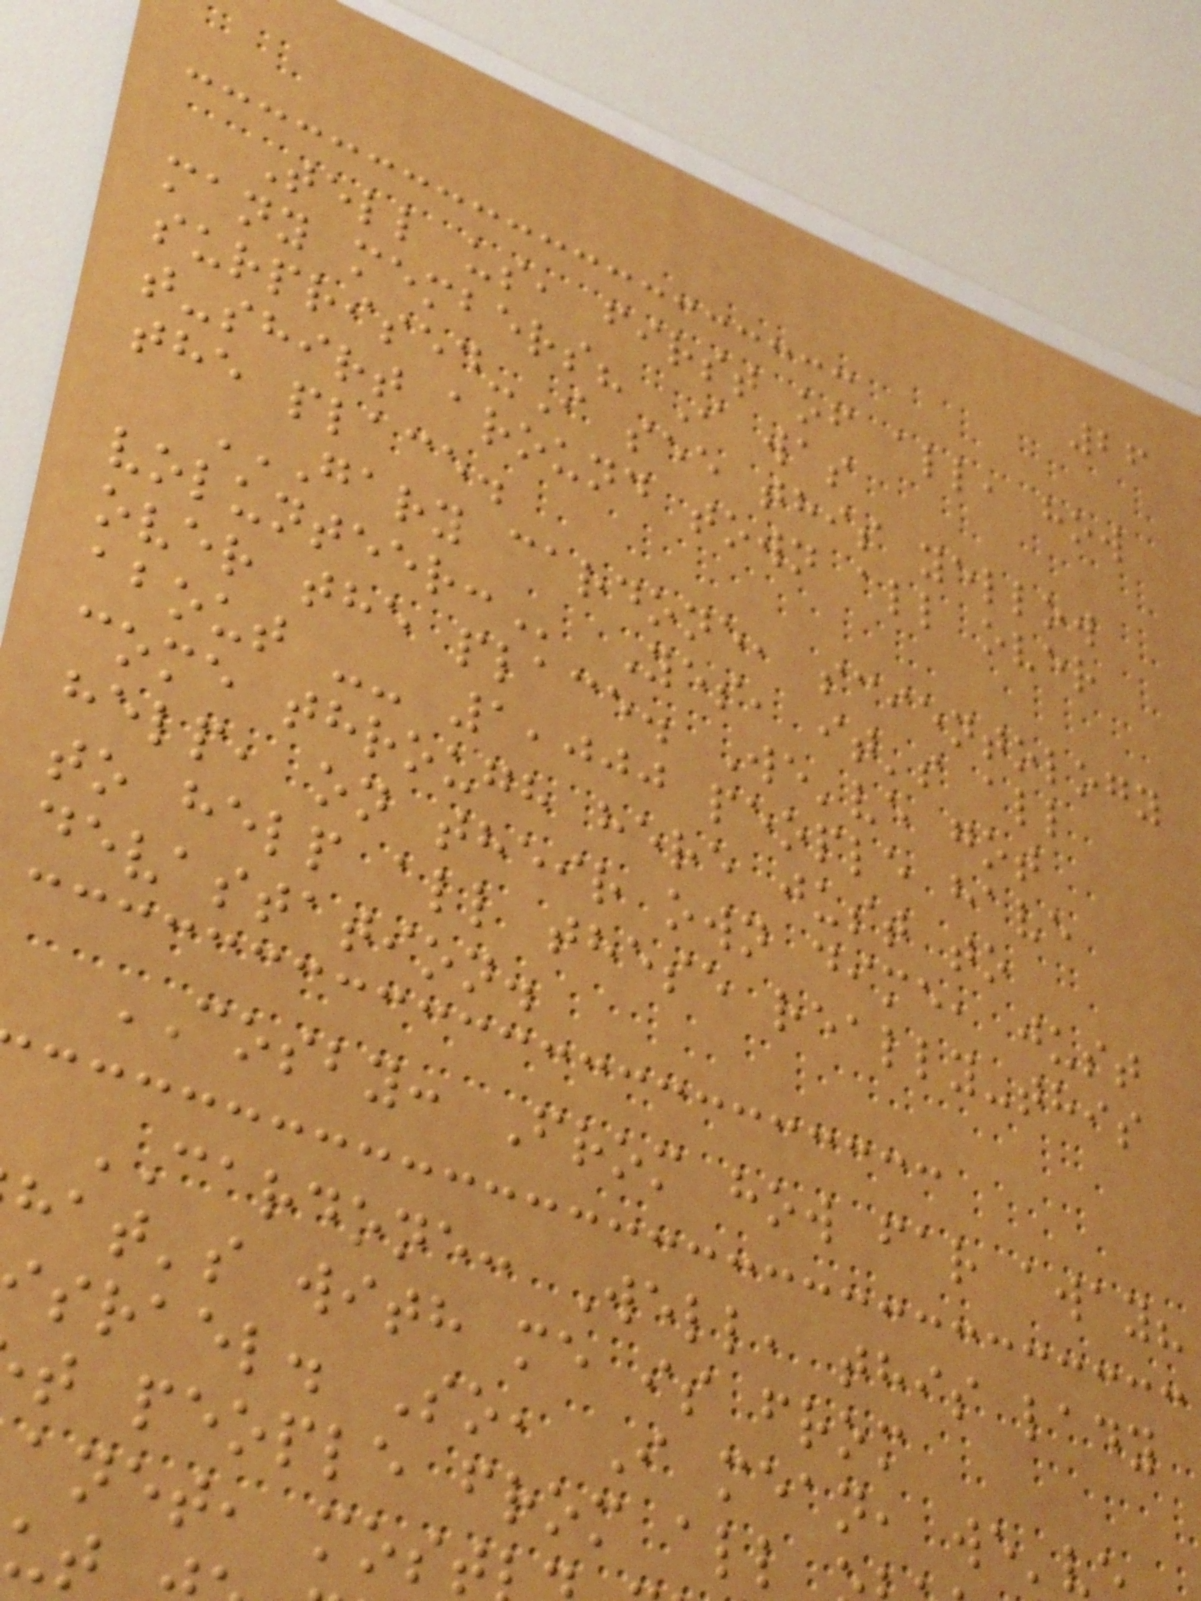26
Tell us, first of all, how
many members? I was
surprised-I see this yellow
t-shirt around town all over
the place.
GARY CARDONE, SCIENTOLOGY
Yes, it's all
over the place. We've got
about -- 1,000 people have
come through here just to
help, on their own dime, just
to help all these really-this
devastation.
COSBY: From how far away?
CARDONE: Well, this lady
hat's with me is from
srael. So, I mean, we'v
t people from all
anet, most
